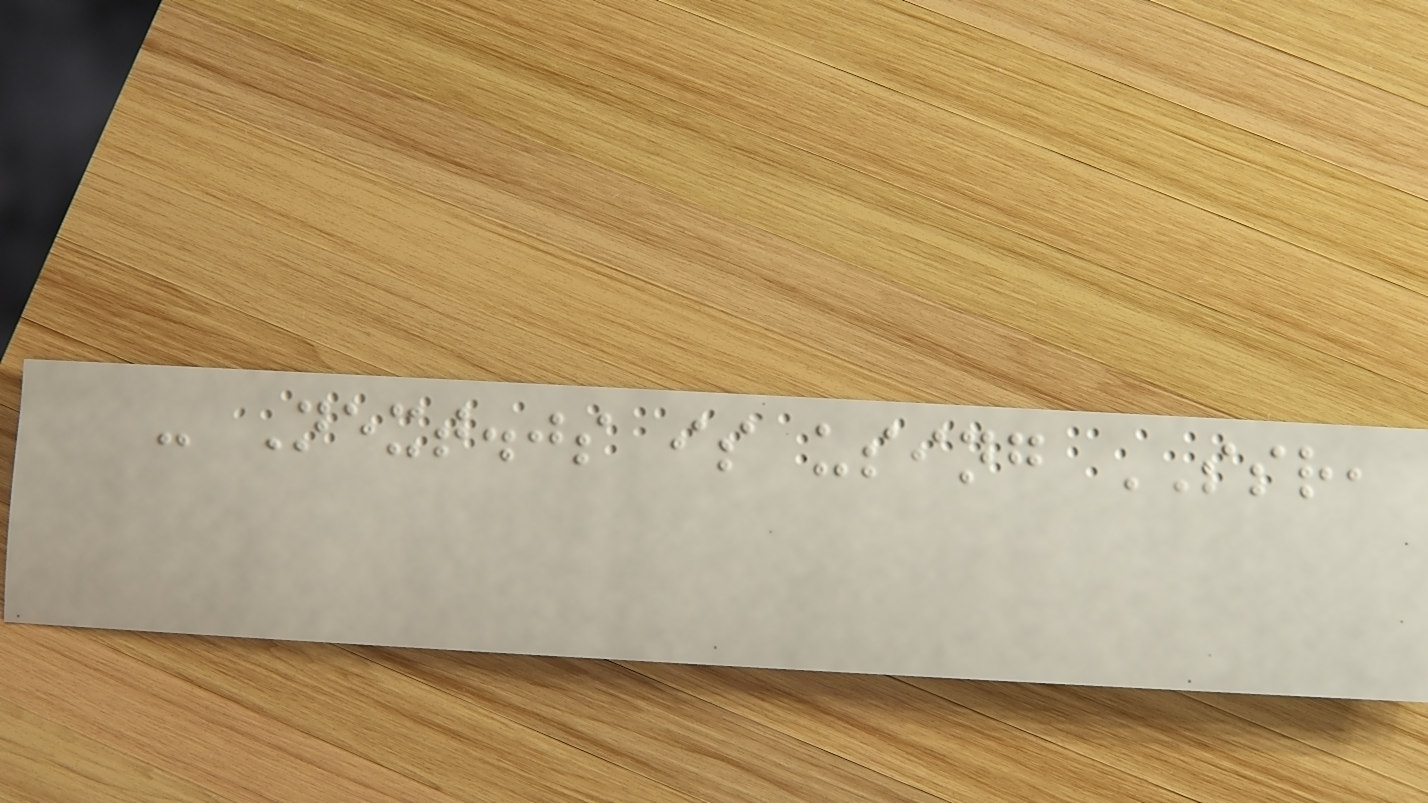- Next.js is using SSR,
